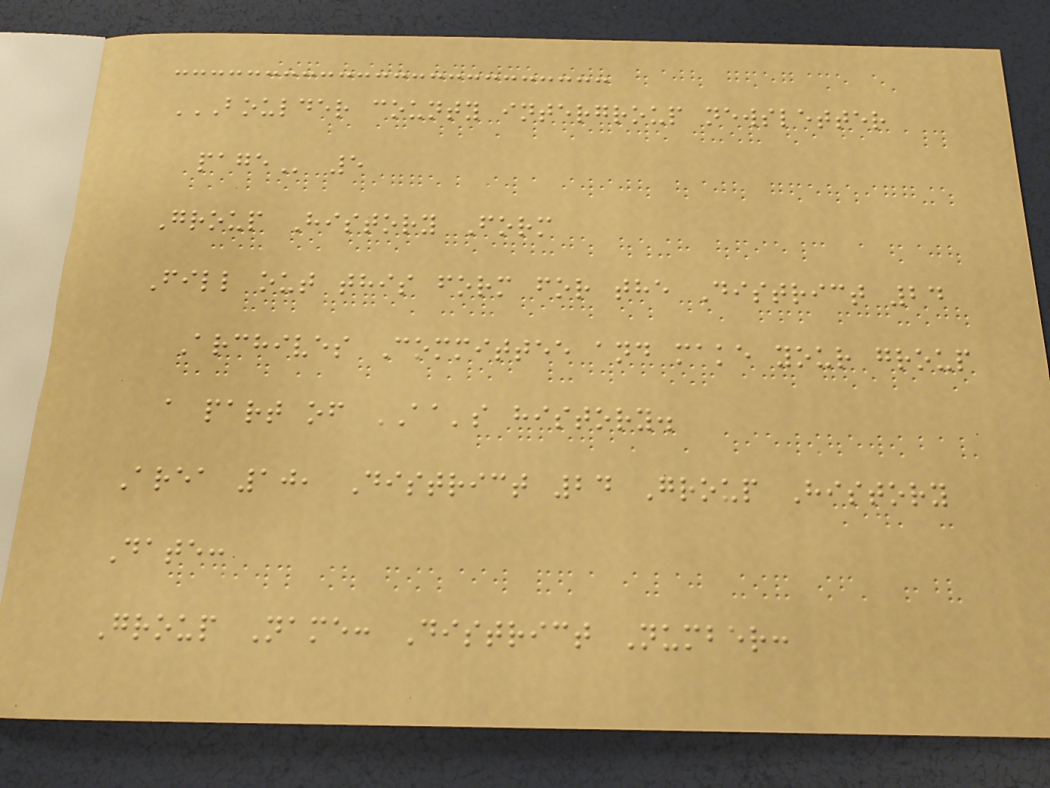BOULDER COUNTY INTERGROUP NEWSLETTER
PAGE 5
Group History Form
Fill out this form for the District 24
Archives Committee and make your group
a part of AA's history.
Area 10, District 24 Group History
Date:
Group Name: District Number:
